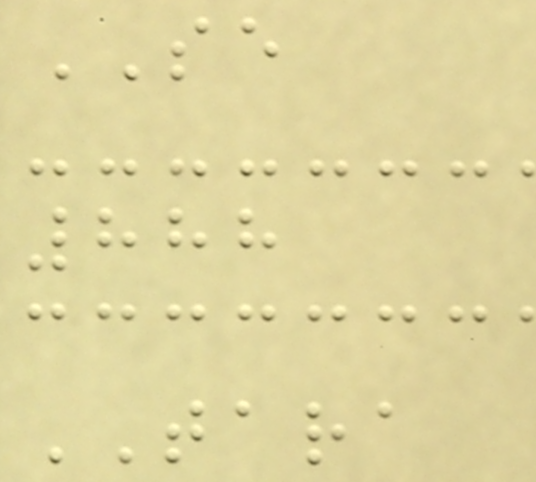SE
888
TARA
